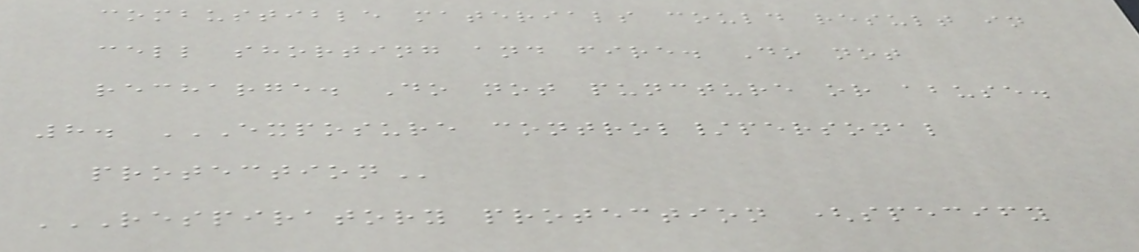combustible materials could result in
cell shorting and fire. Do not
recharge. Do not puncture or abuse.
8. EXPOSURE CONTROL/PERSONAL
PROTECTION
RESPIRATORY PROTECTION (SPECIFY
